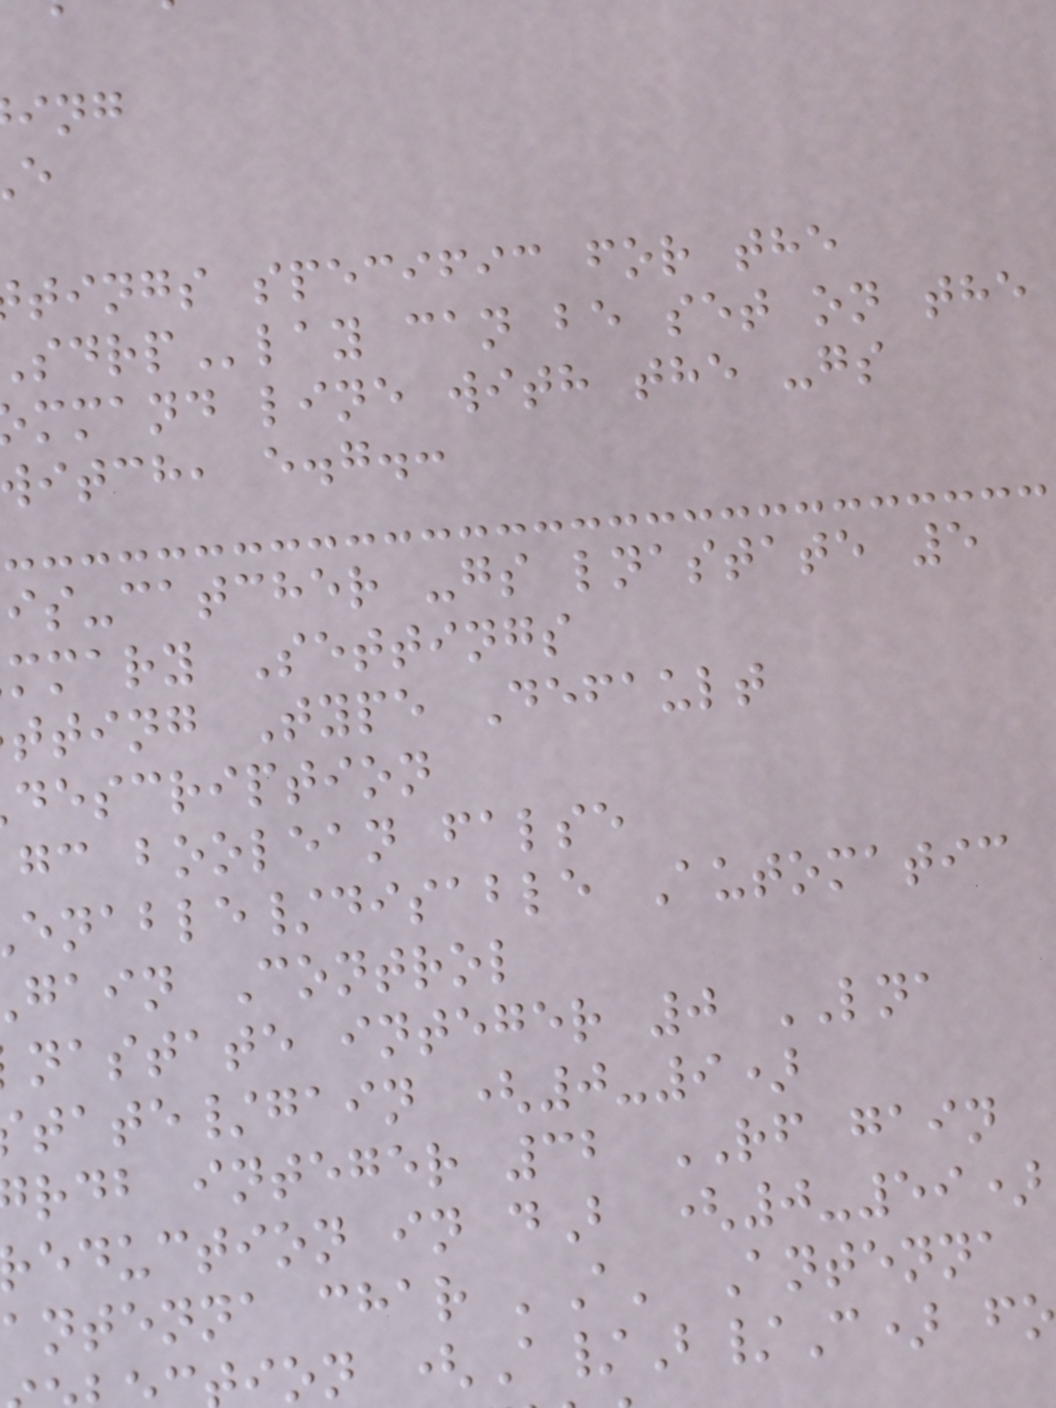tings specific for the
lay can be set on the
mmand line with the -gs
itch, e.g.:
is-catcher -gs lnastate 5
mmary Settings
tting Type Default
description
gc boolean false
enable/disable Automatic
gain Control
nastate integer 0 LNA
tate/gain (0-9)
rdb integer 32 RF gain
eduction in dB (0-59)
antenna char 'A' Antenna
ion (A/B/C) fo
